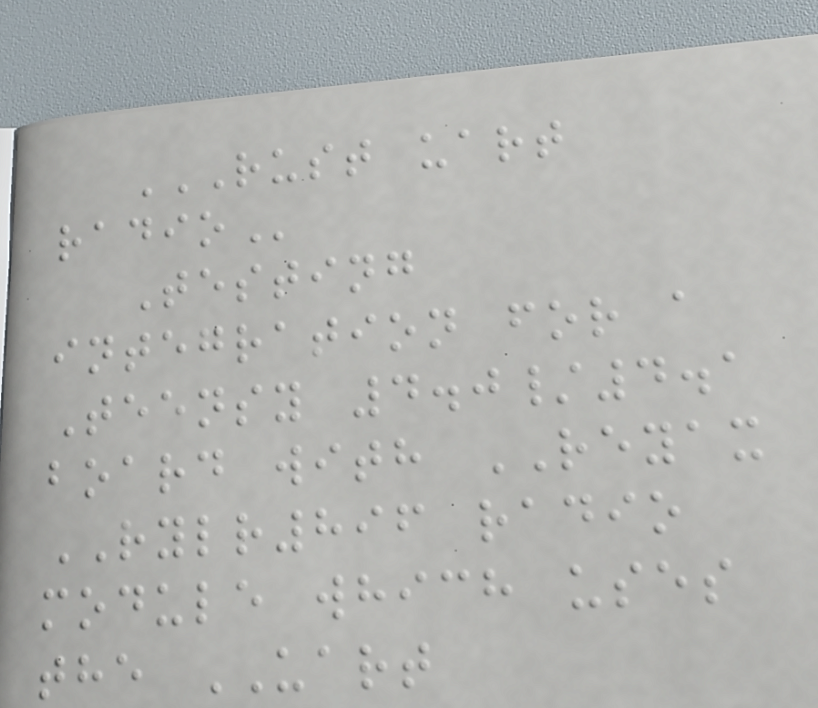RUST UART
RADIO
Testing
integration for a
Teensy 4.0/4.1
board with REYAX
RYLR896 radio
module which uses
the UART
